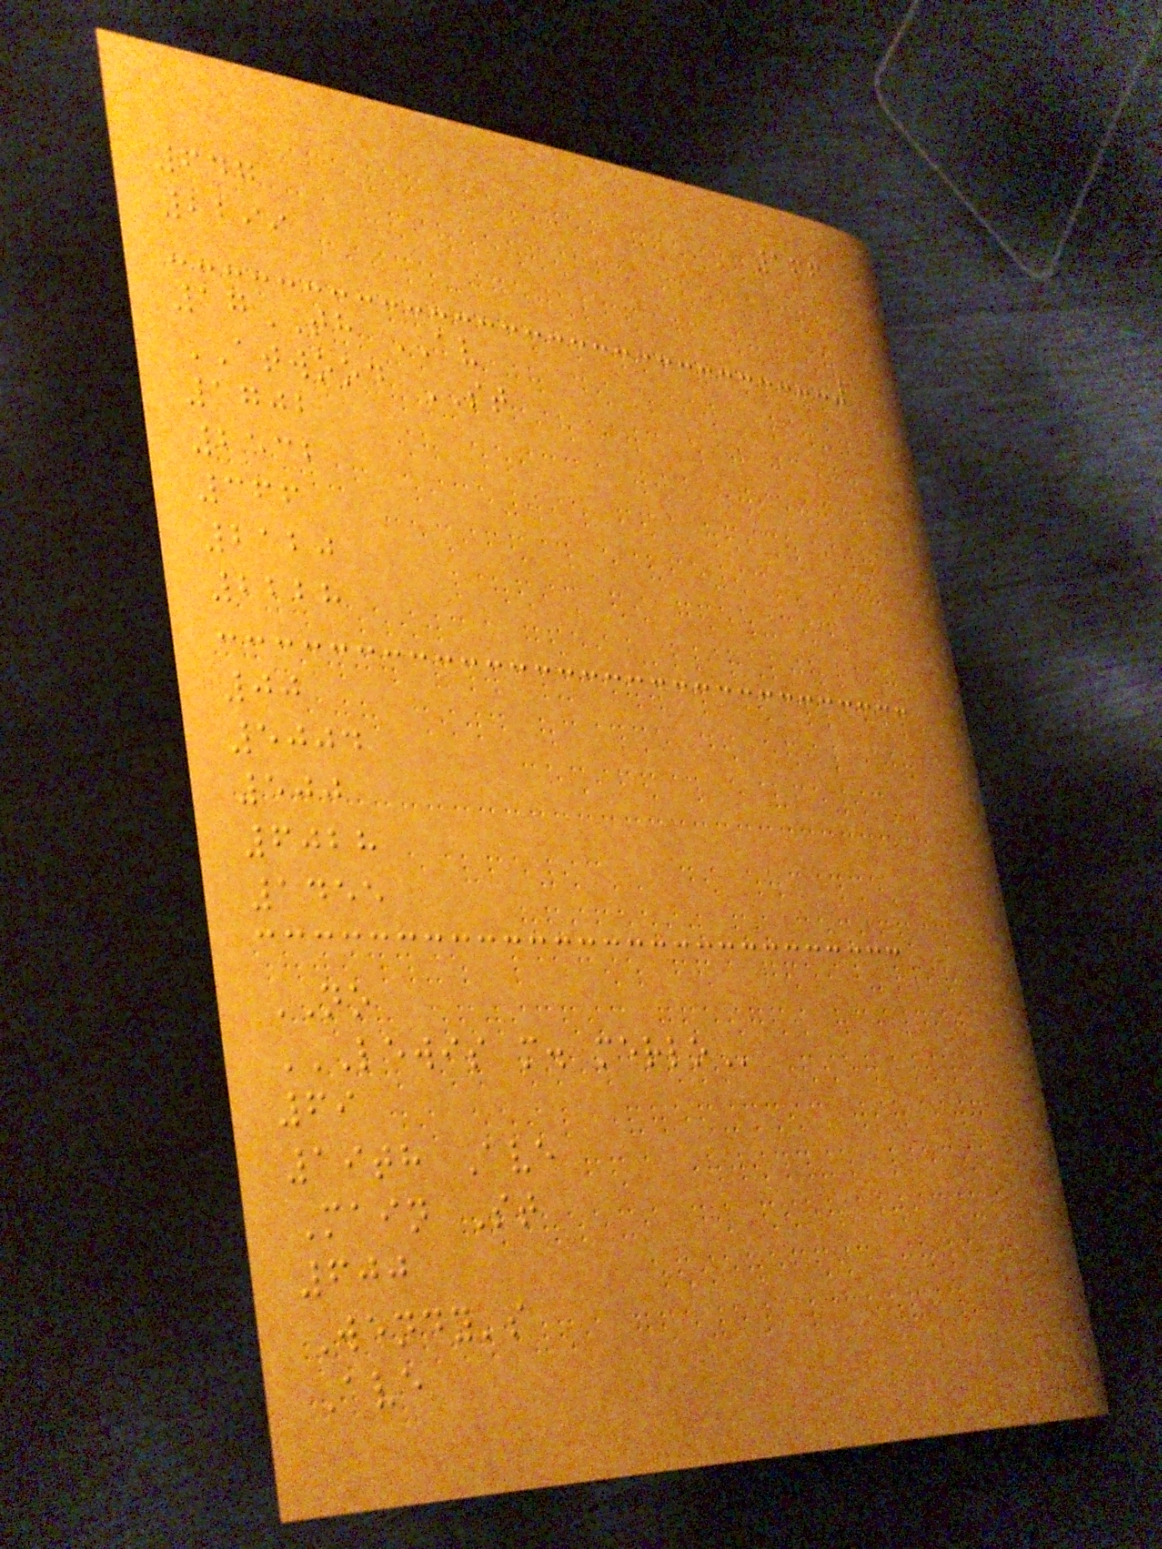166
647
2299
17TH AV
ATWOOD ST
1702
2532
366
2120
2228
00
5004
500
6028
1455
NO
LEWIS M. MERLO
69
19th Ave
Main St
600
Wendy's
Ave
